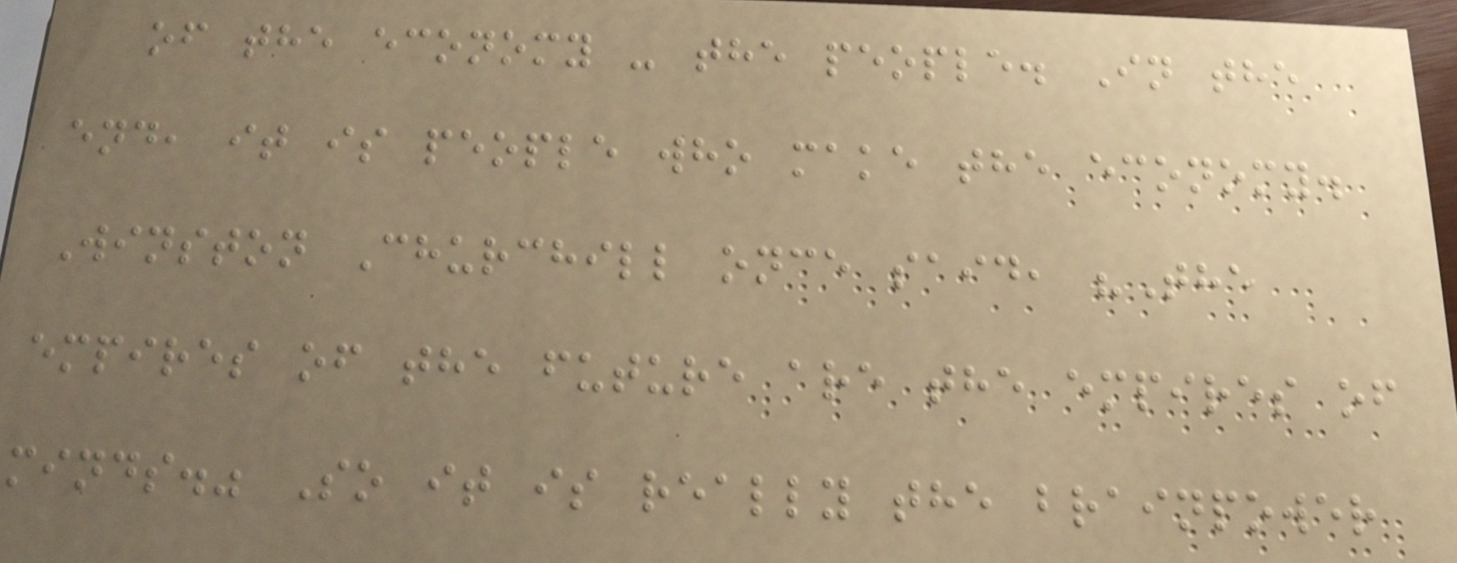of the economy - the people. In the
end, it is people who make the economy.
Winston Churchill once said, "The
empires of the future are the empires of
minds." So it is really the brainpower
